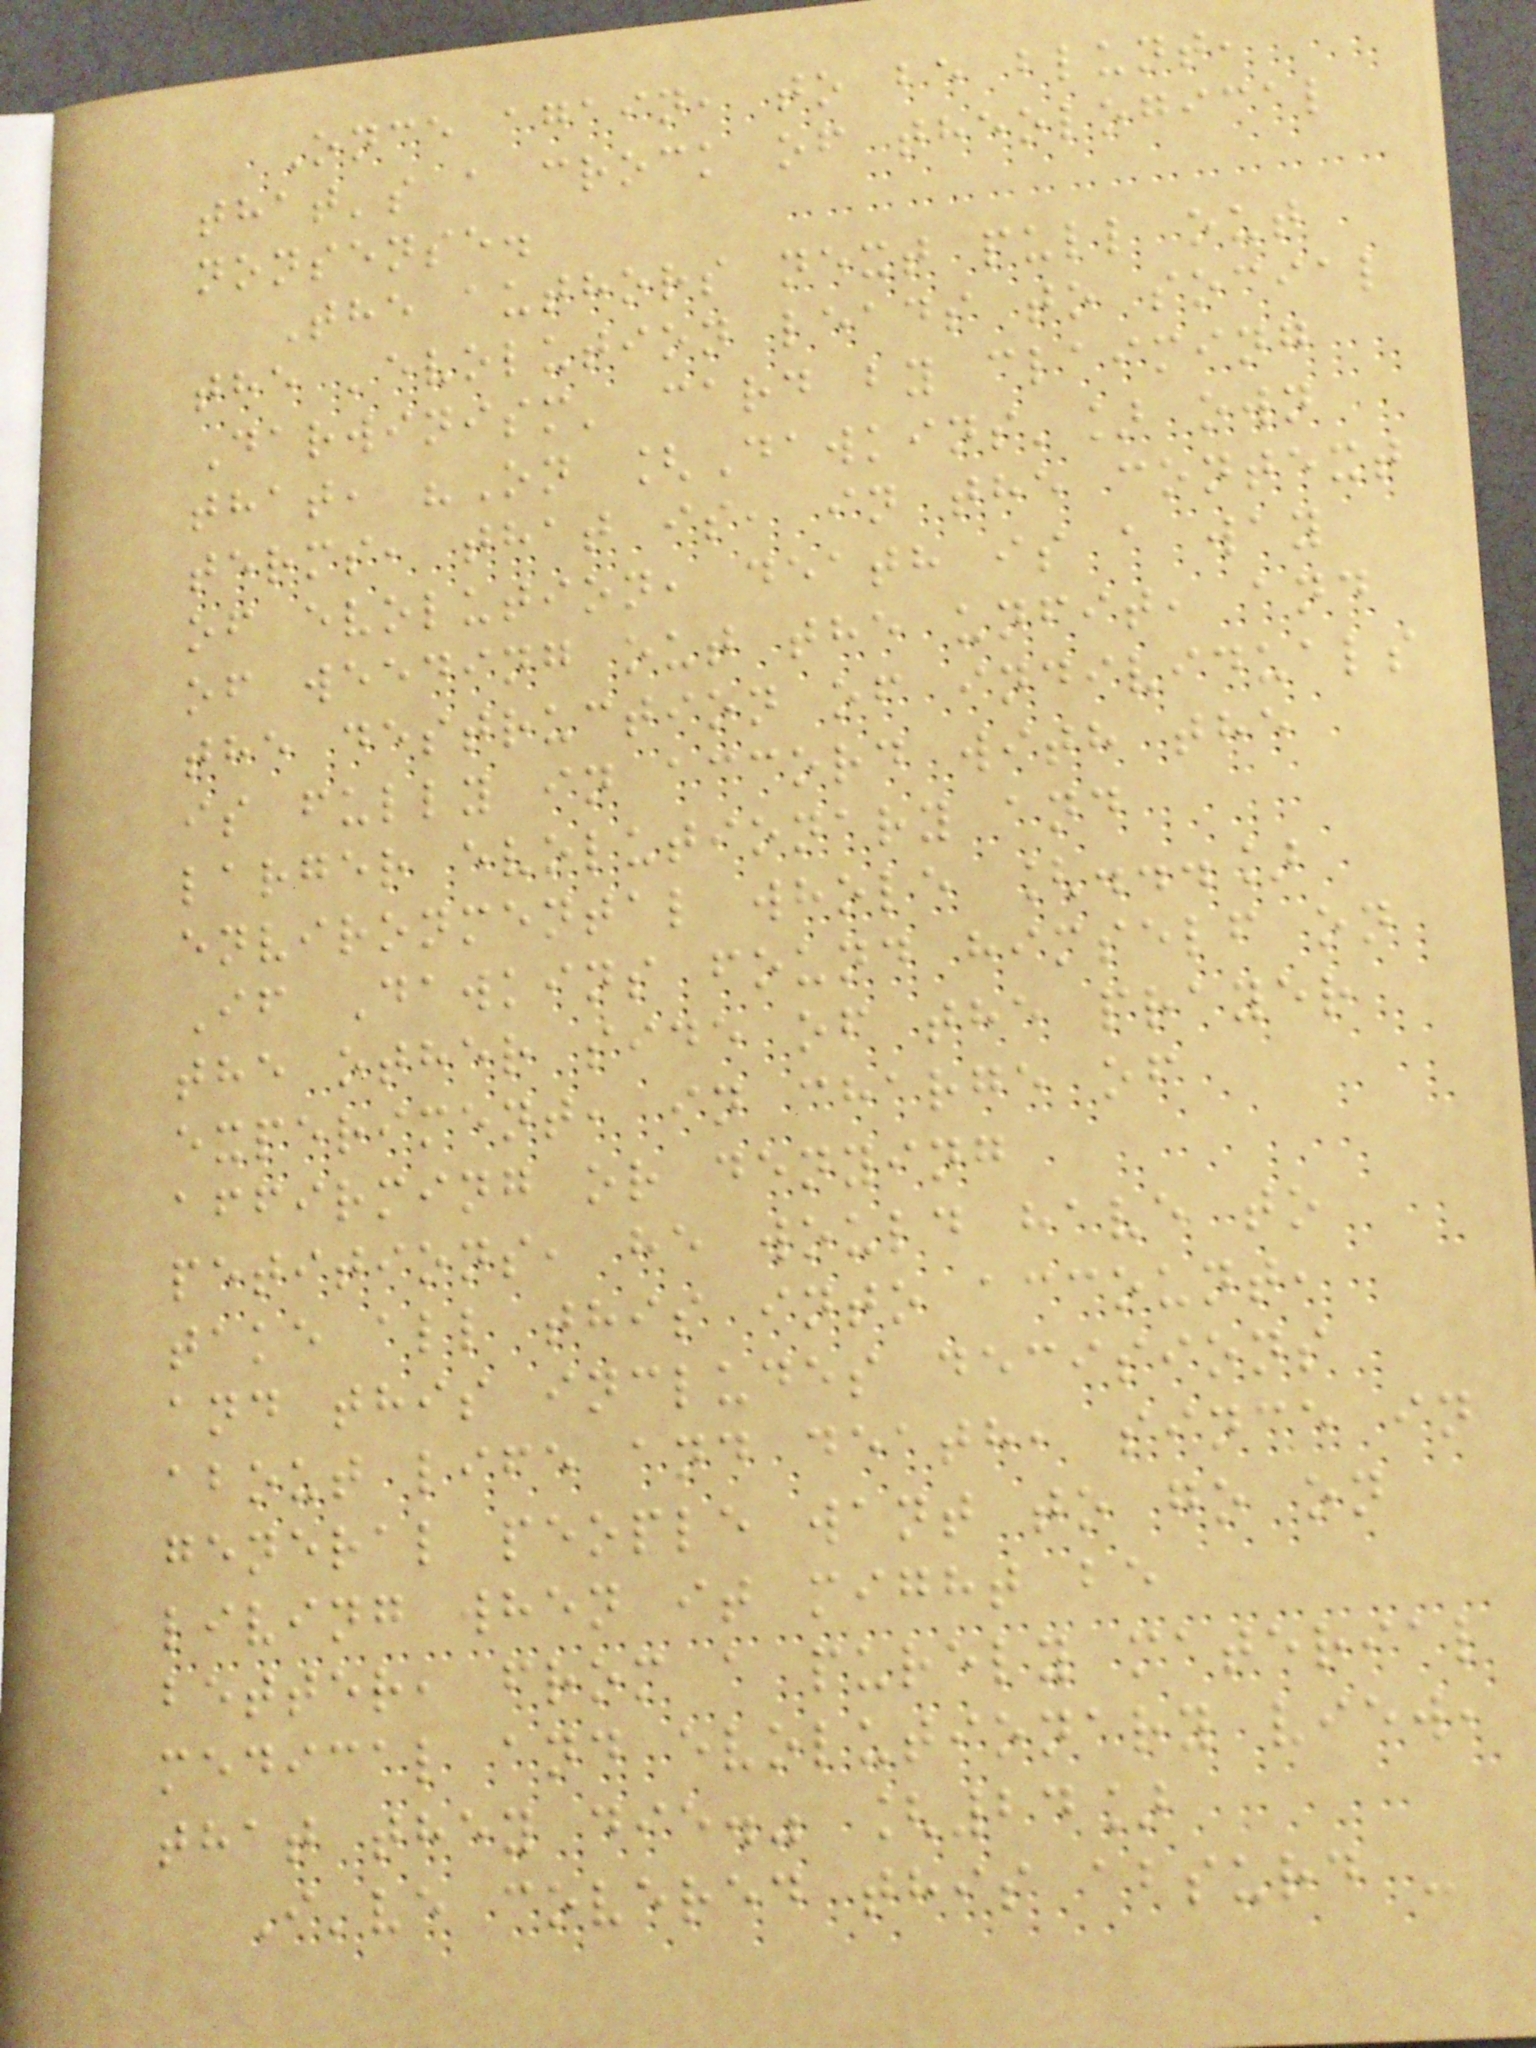Once again, to be blunt,
that's a crock of theological
nonsense.
The authors next pull out
the 'evolution leads to social
Darwinism' card by claiming
that, "On [Dawkins'] own
terms, that is, in the context
of evolution, death is a way
of weeding out the unfit, and
the destruction of individuals
is fully in accord with the
larger evolutionary and
environmental whole [...]
If Dawkins found himself on
the other side of the prayer
experiment, in charge of
affirming or denying
petitions, he would have to
take all this into account,
and this includes decisions
about life and death, since in
general people want to go on
living when it might be
better, from a purely material
medical and evolutionary view,
that they die." [24]
I've covered this absurd -
